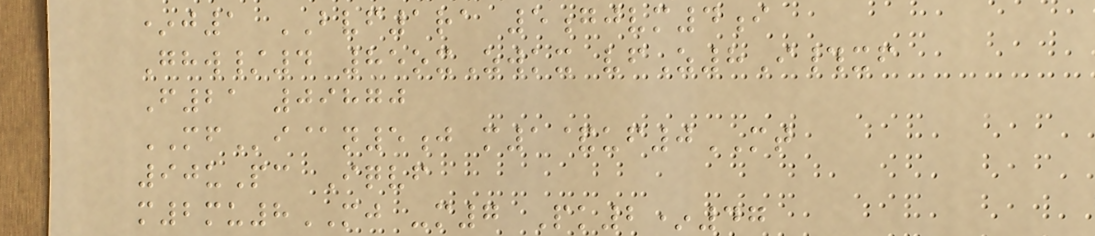*j1 BVF1ra 5gjvm4i
Ghw/4 85oxZwkx vfZ8I#xf
F21 09870
MFi@n5j m1&uf0MT
90uPc Iqvf
m2mu8MJ -m7 Pk2*47
